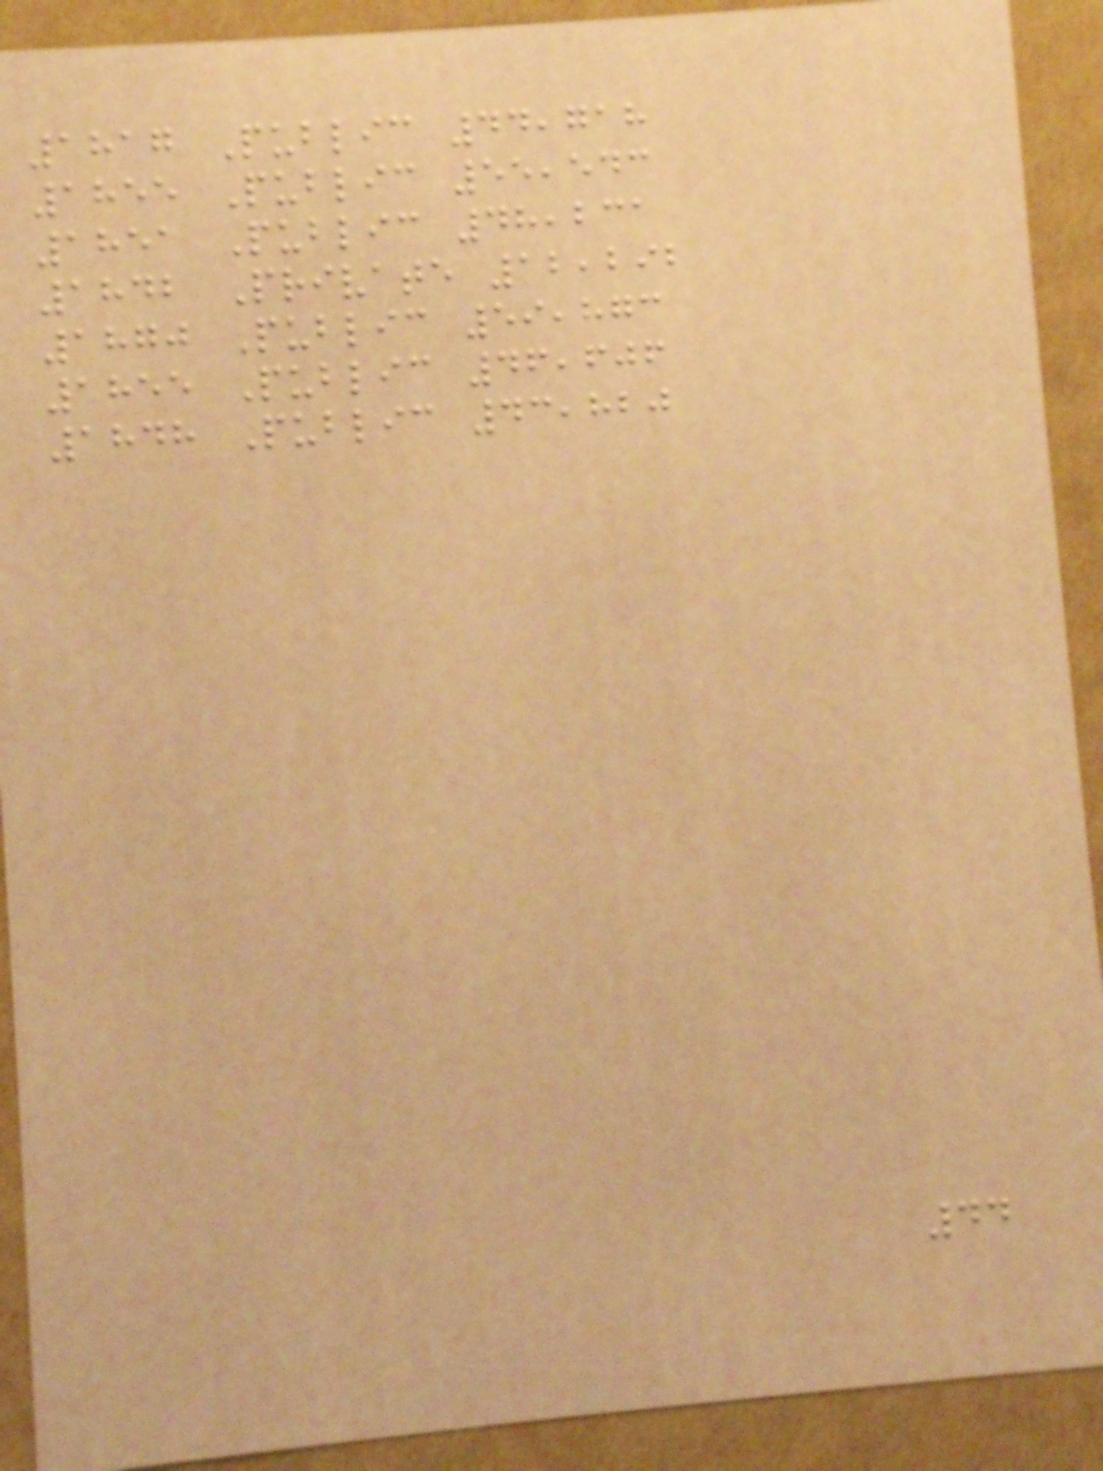1817 Public 44,718
1855 Public 55,543
1851 Public 48,231
1842 Private 12,292
1870 Public 59,873
1855 Public 46,606
1848 Public 43,820
44
